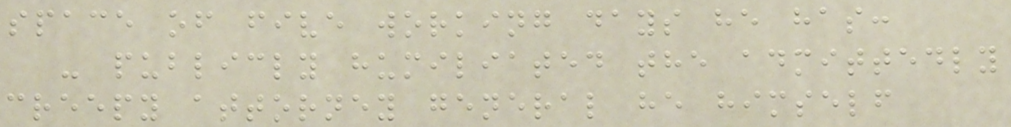space of five working days he has:
- publicly humiliated the admittedly
creepy attorney general he himself
